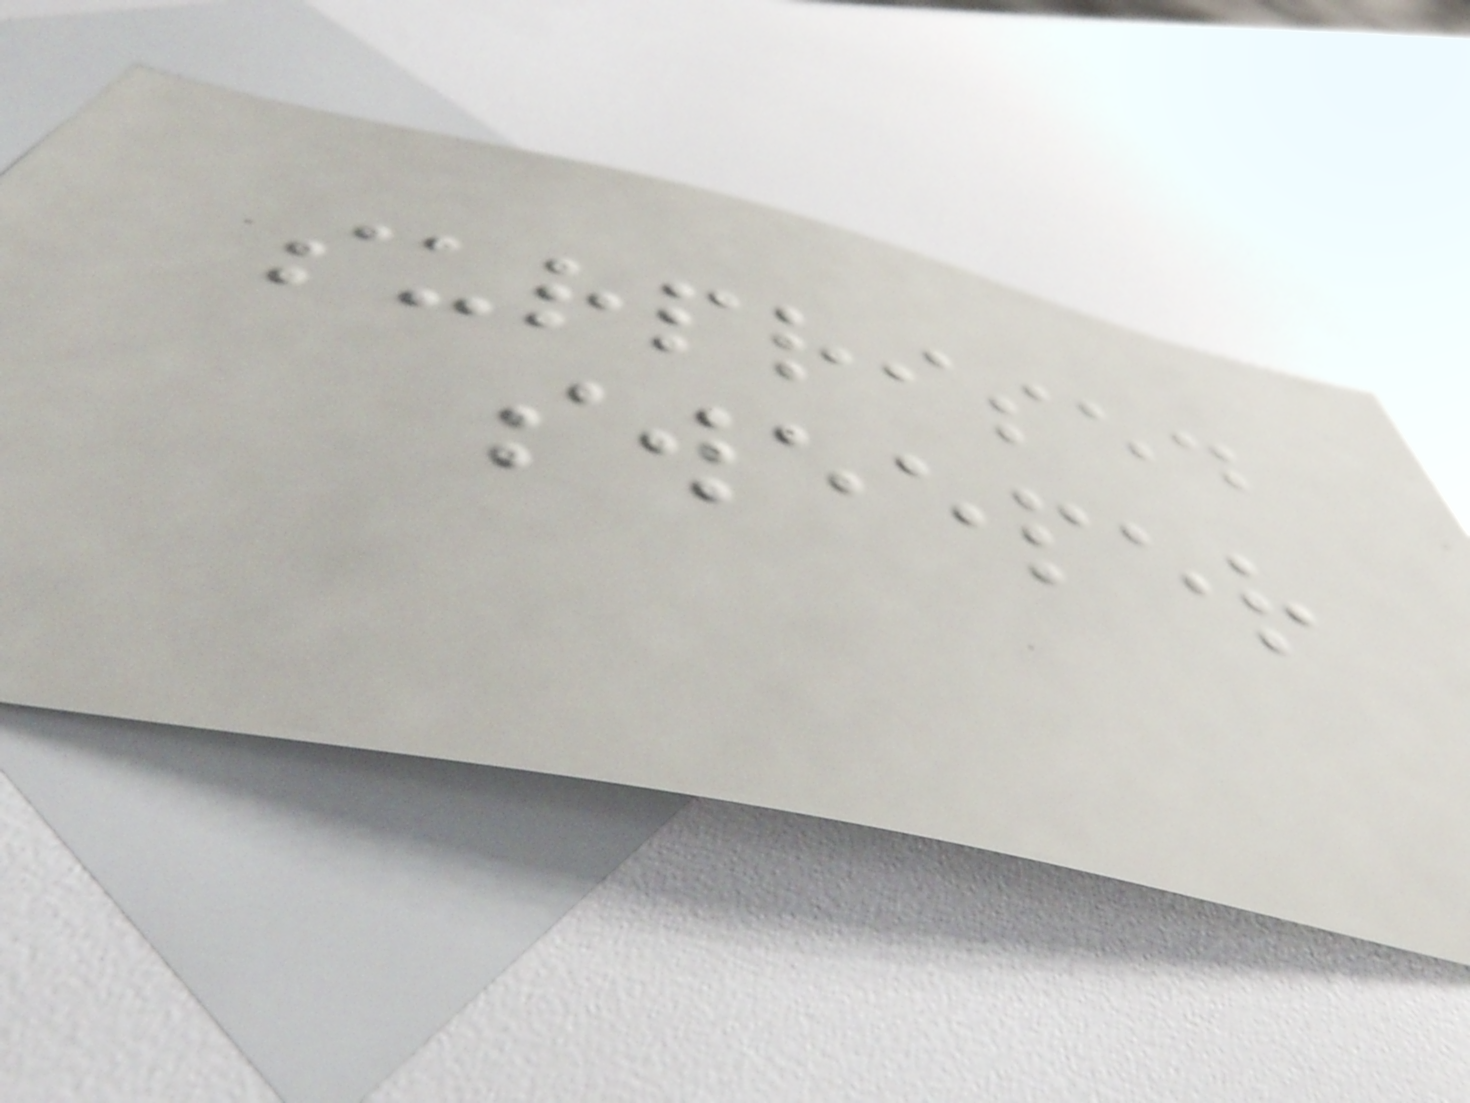surprised
sweeper
